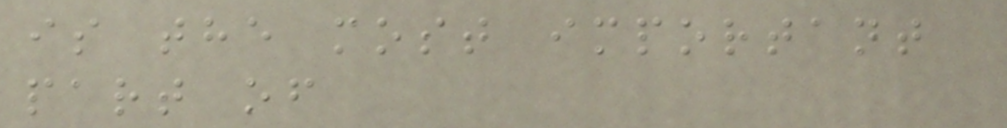is the most important
part of
